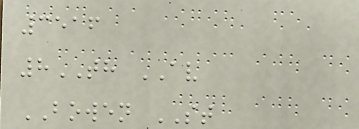3516
8TH AV
BOWEN ST
